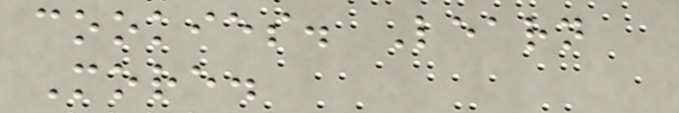cookies. Learn
More.
